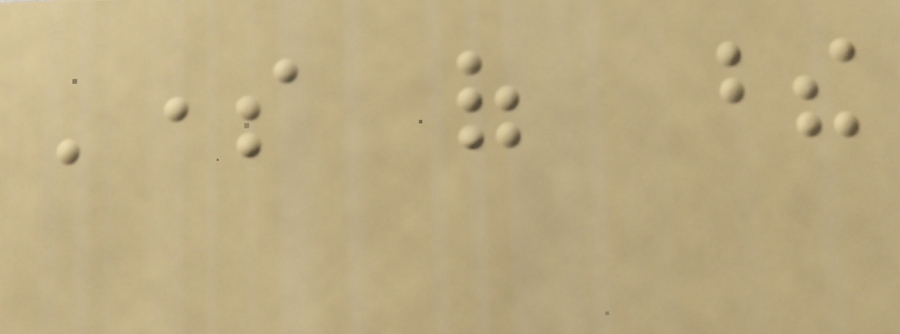Some of these
